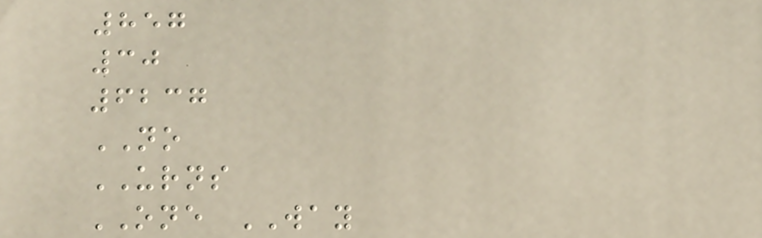857
30
6237
NO
URNS
ONE WAY
